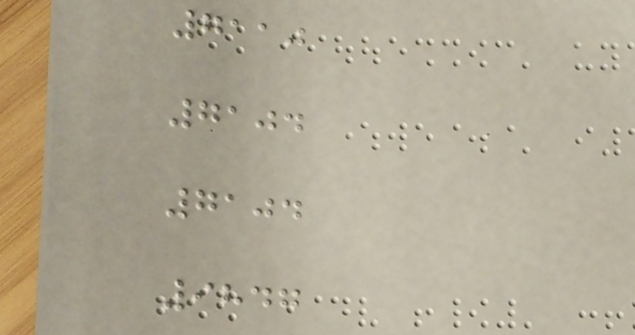7110
7104
7104
9847
